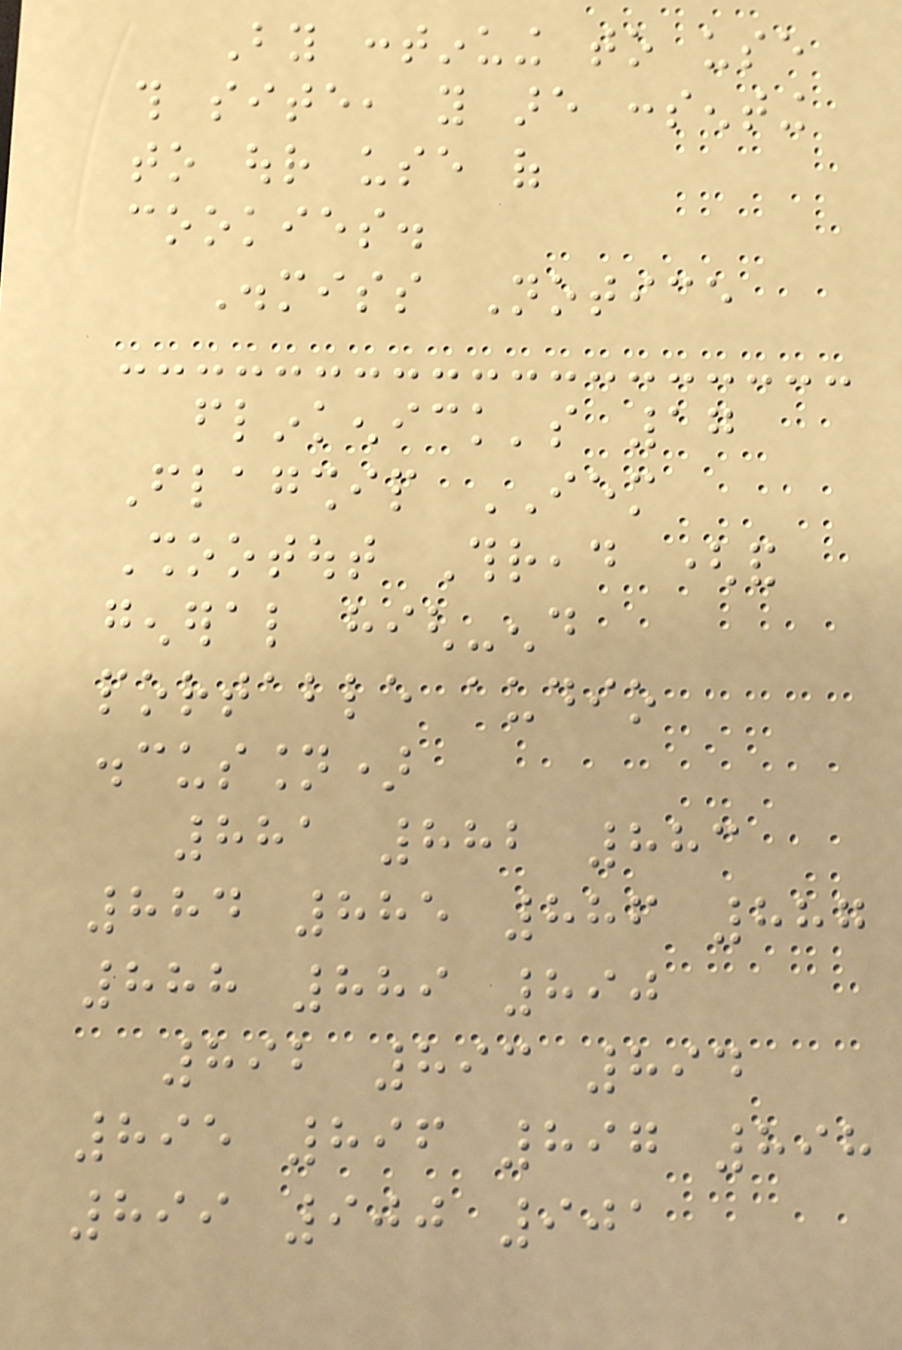By continuing to use
this site, you are consenting
to our use of
cookies.
Dismiss Notice
flinkenick's 17
Flagship IEM
Shootout Thread (and
general high-end
portable audio
discussion)
881 882 883
884 885 886 887
888 889 890
892 893 894
895 896 897 898
899 900 901
